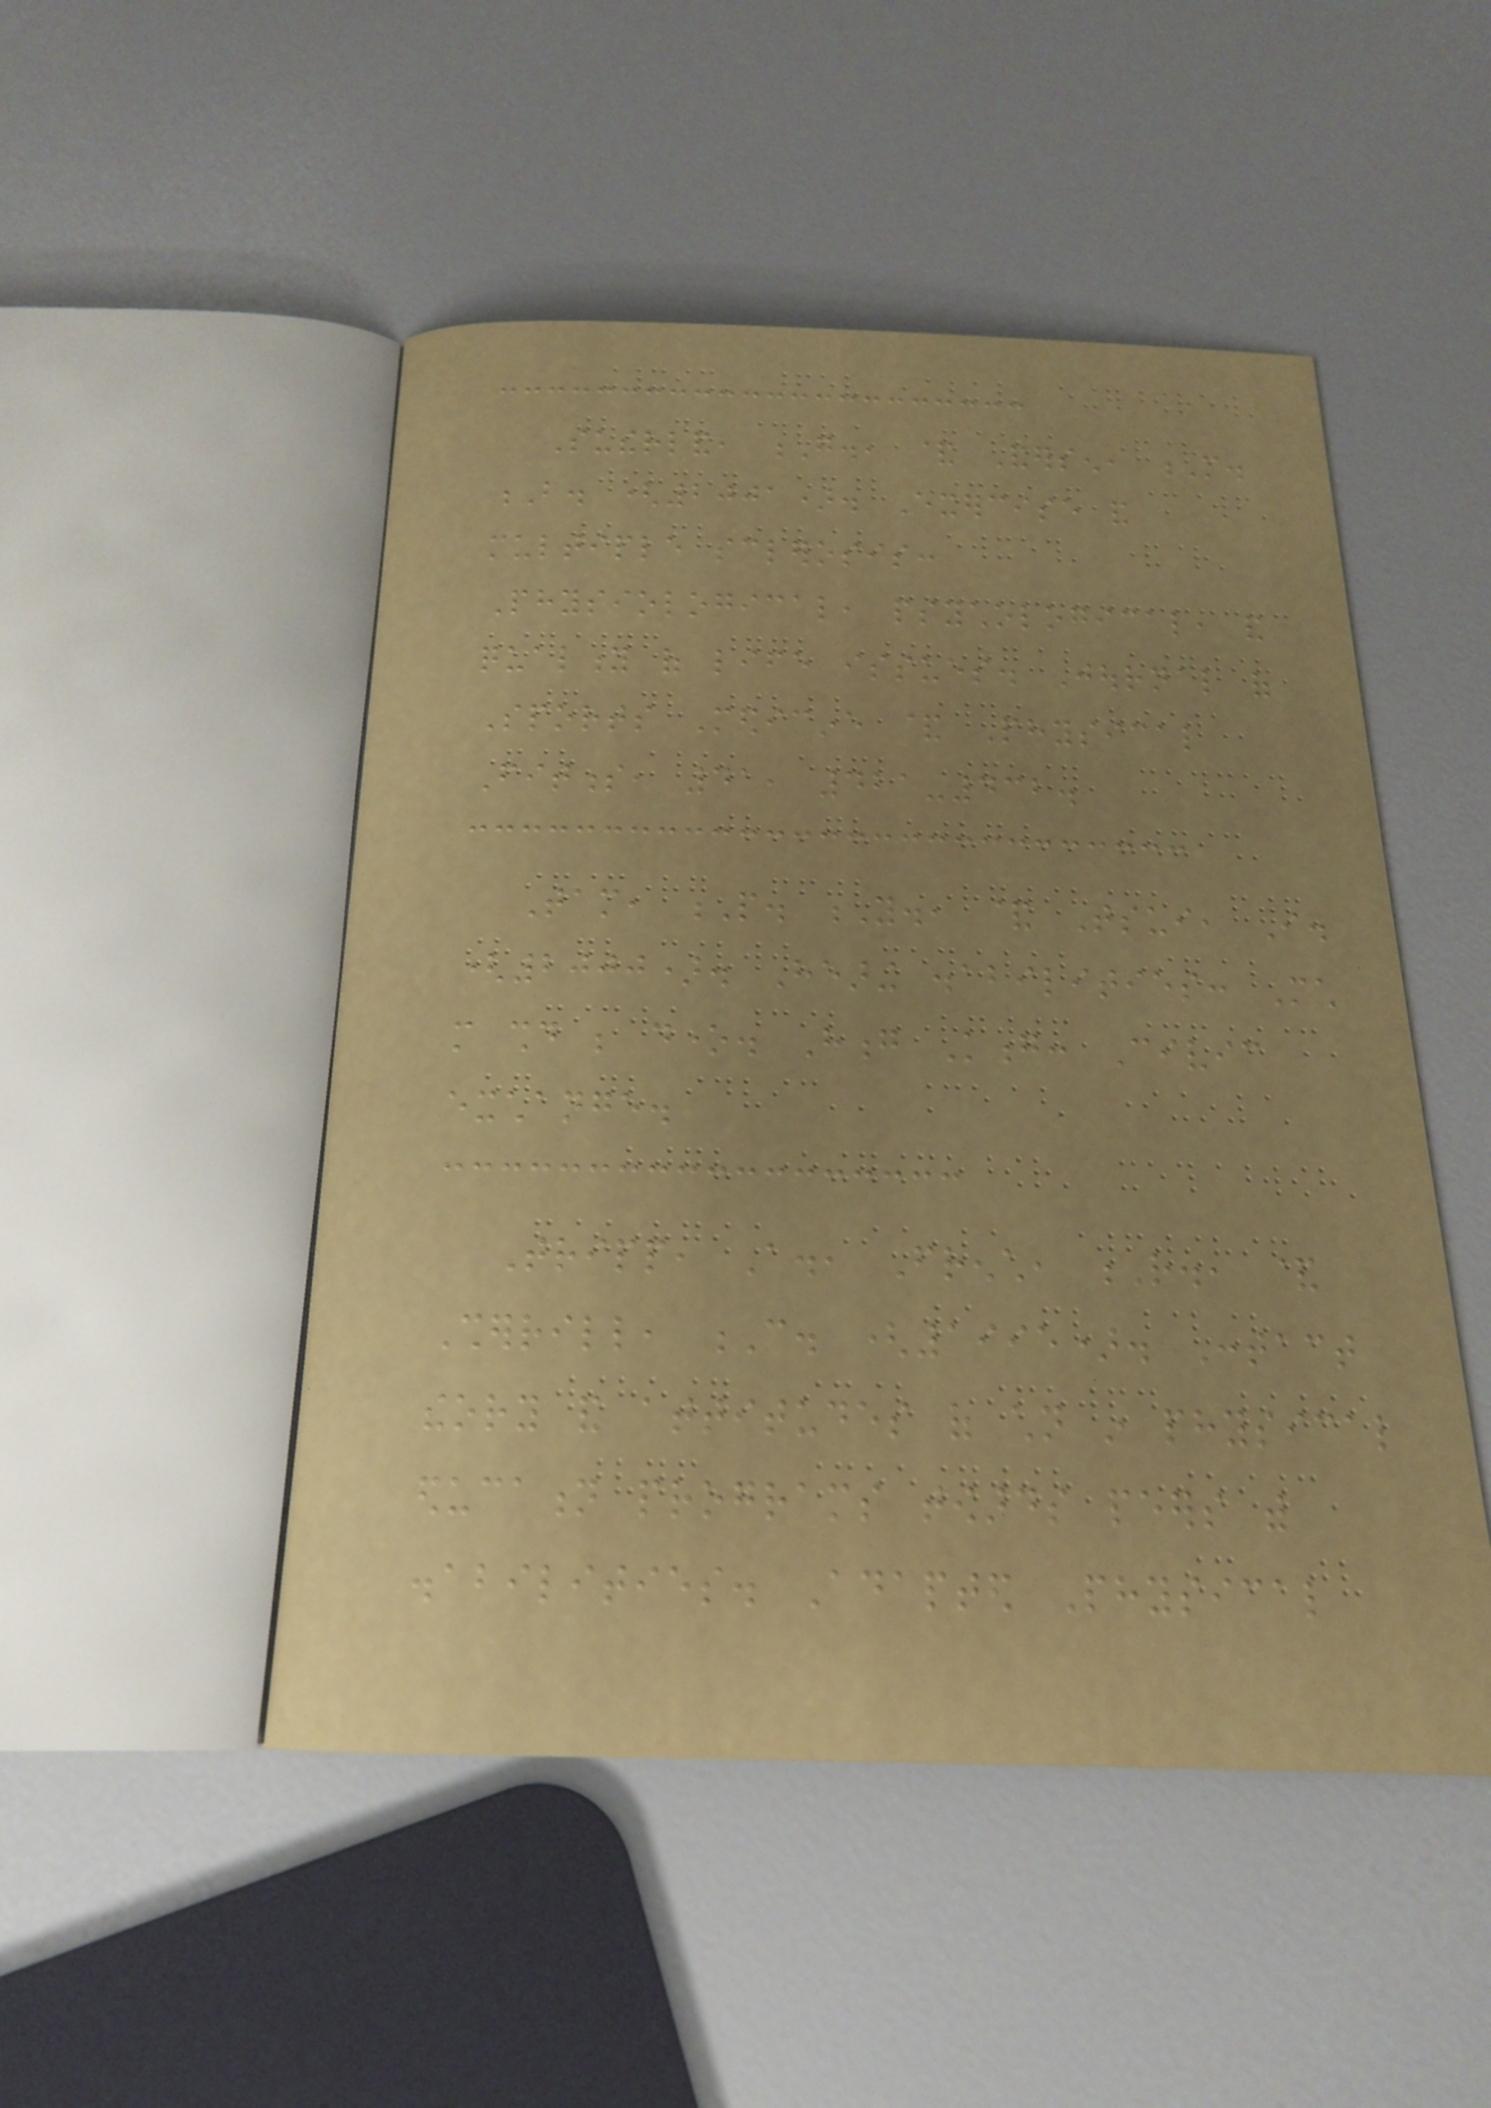Sutherland, G., & Andersen, M.
B. (2001). Exercise and
multiple sclerosis:
Physiological, psychological, and
quality of life issues. Journal of
Sports Medicine & Physical
Fitness, 41, 421-432.
Tam, P. Y., & Tsui, I.
(2000). Hearing disabilities: Much
more should be done. Hong Kong: Civic
exchange.
Tripp, A., French, R., &
Sherrill, C. (1995). Contact
theory and attitudes of children in physical
education programs towards peers with
disabilities. Adapted Physical
